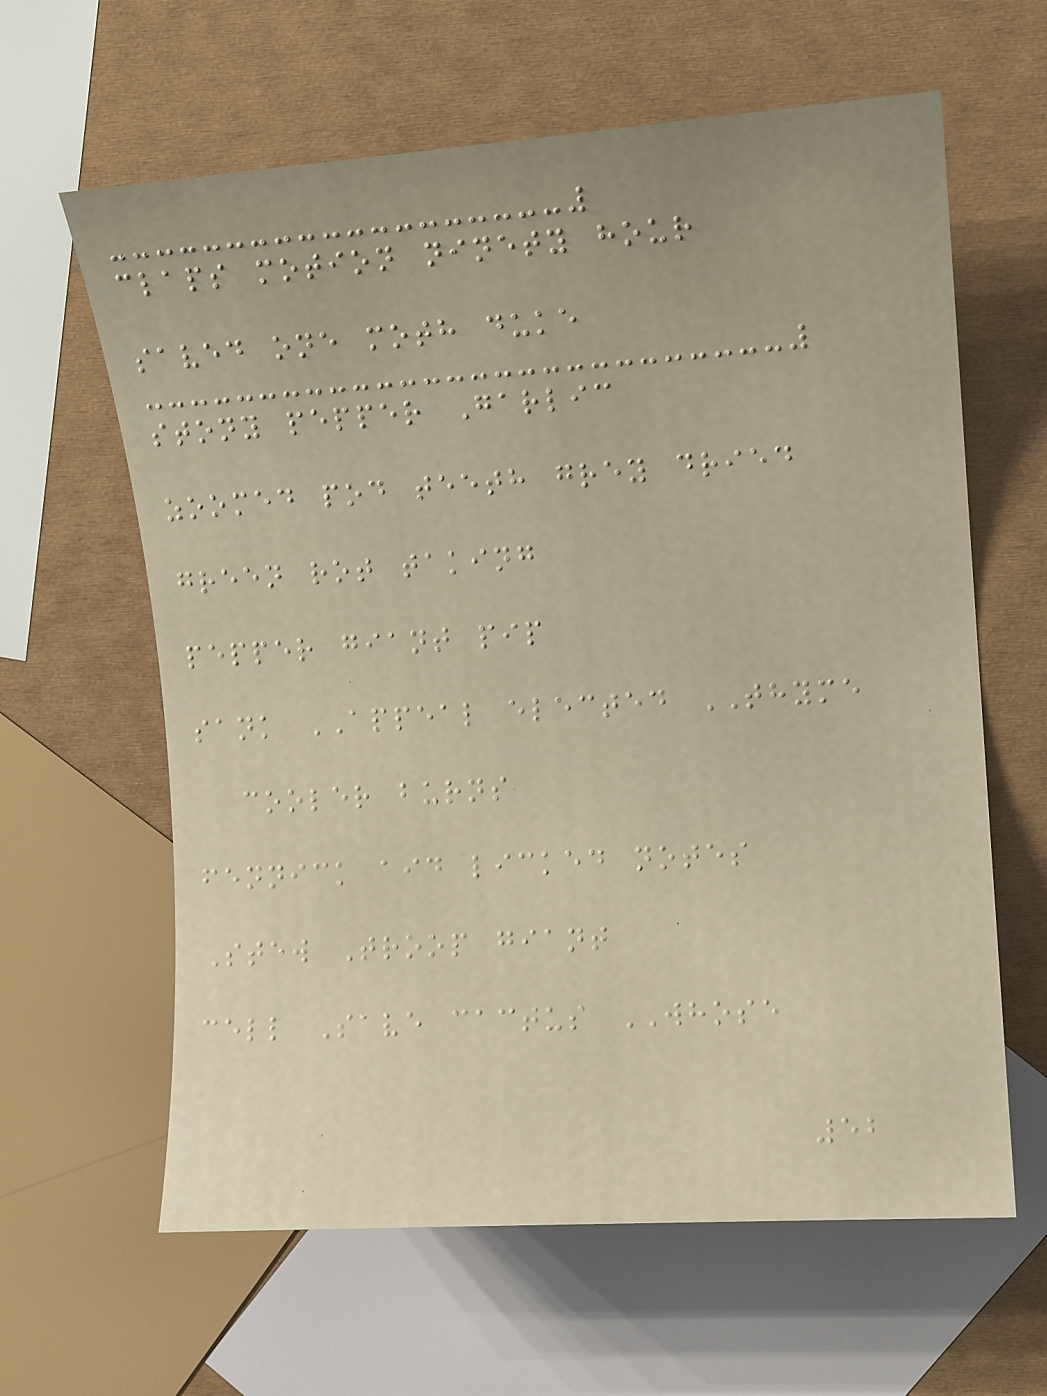claps motion ninety hour
saved one moth duke
stony pepper Garlic
zoomed pod teeth grey dried
green rot taking
pepper giant pip
sank APPEAL elected THYME
cooler burns
fennick aid licked notes
Stew Troop giant
cell Save cactus WHOSE
52
